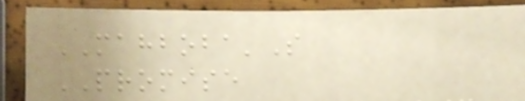MAHBOBA'S
PROMISE
